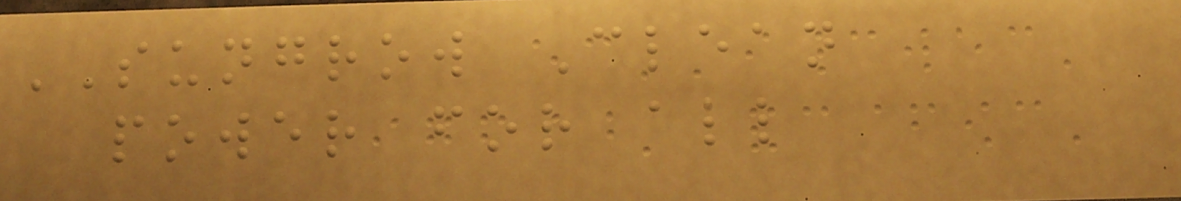SUNGROW Clean
power for all
